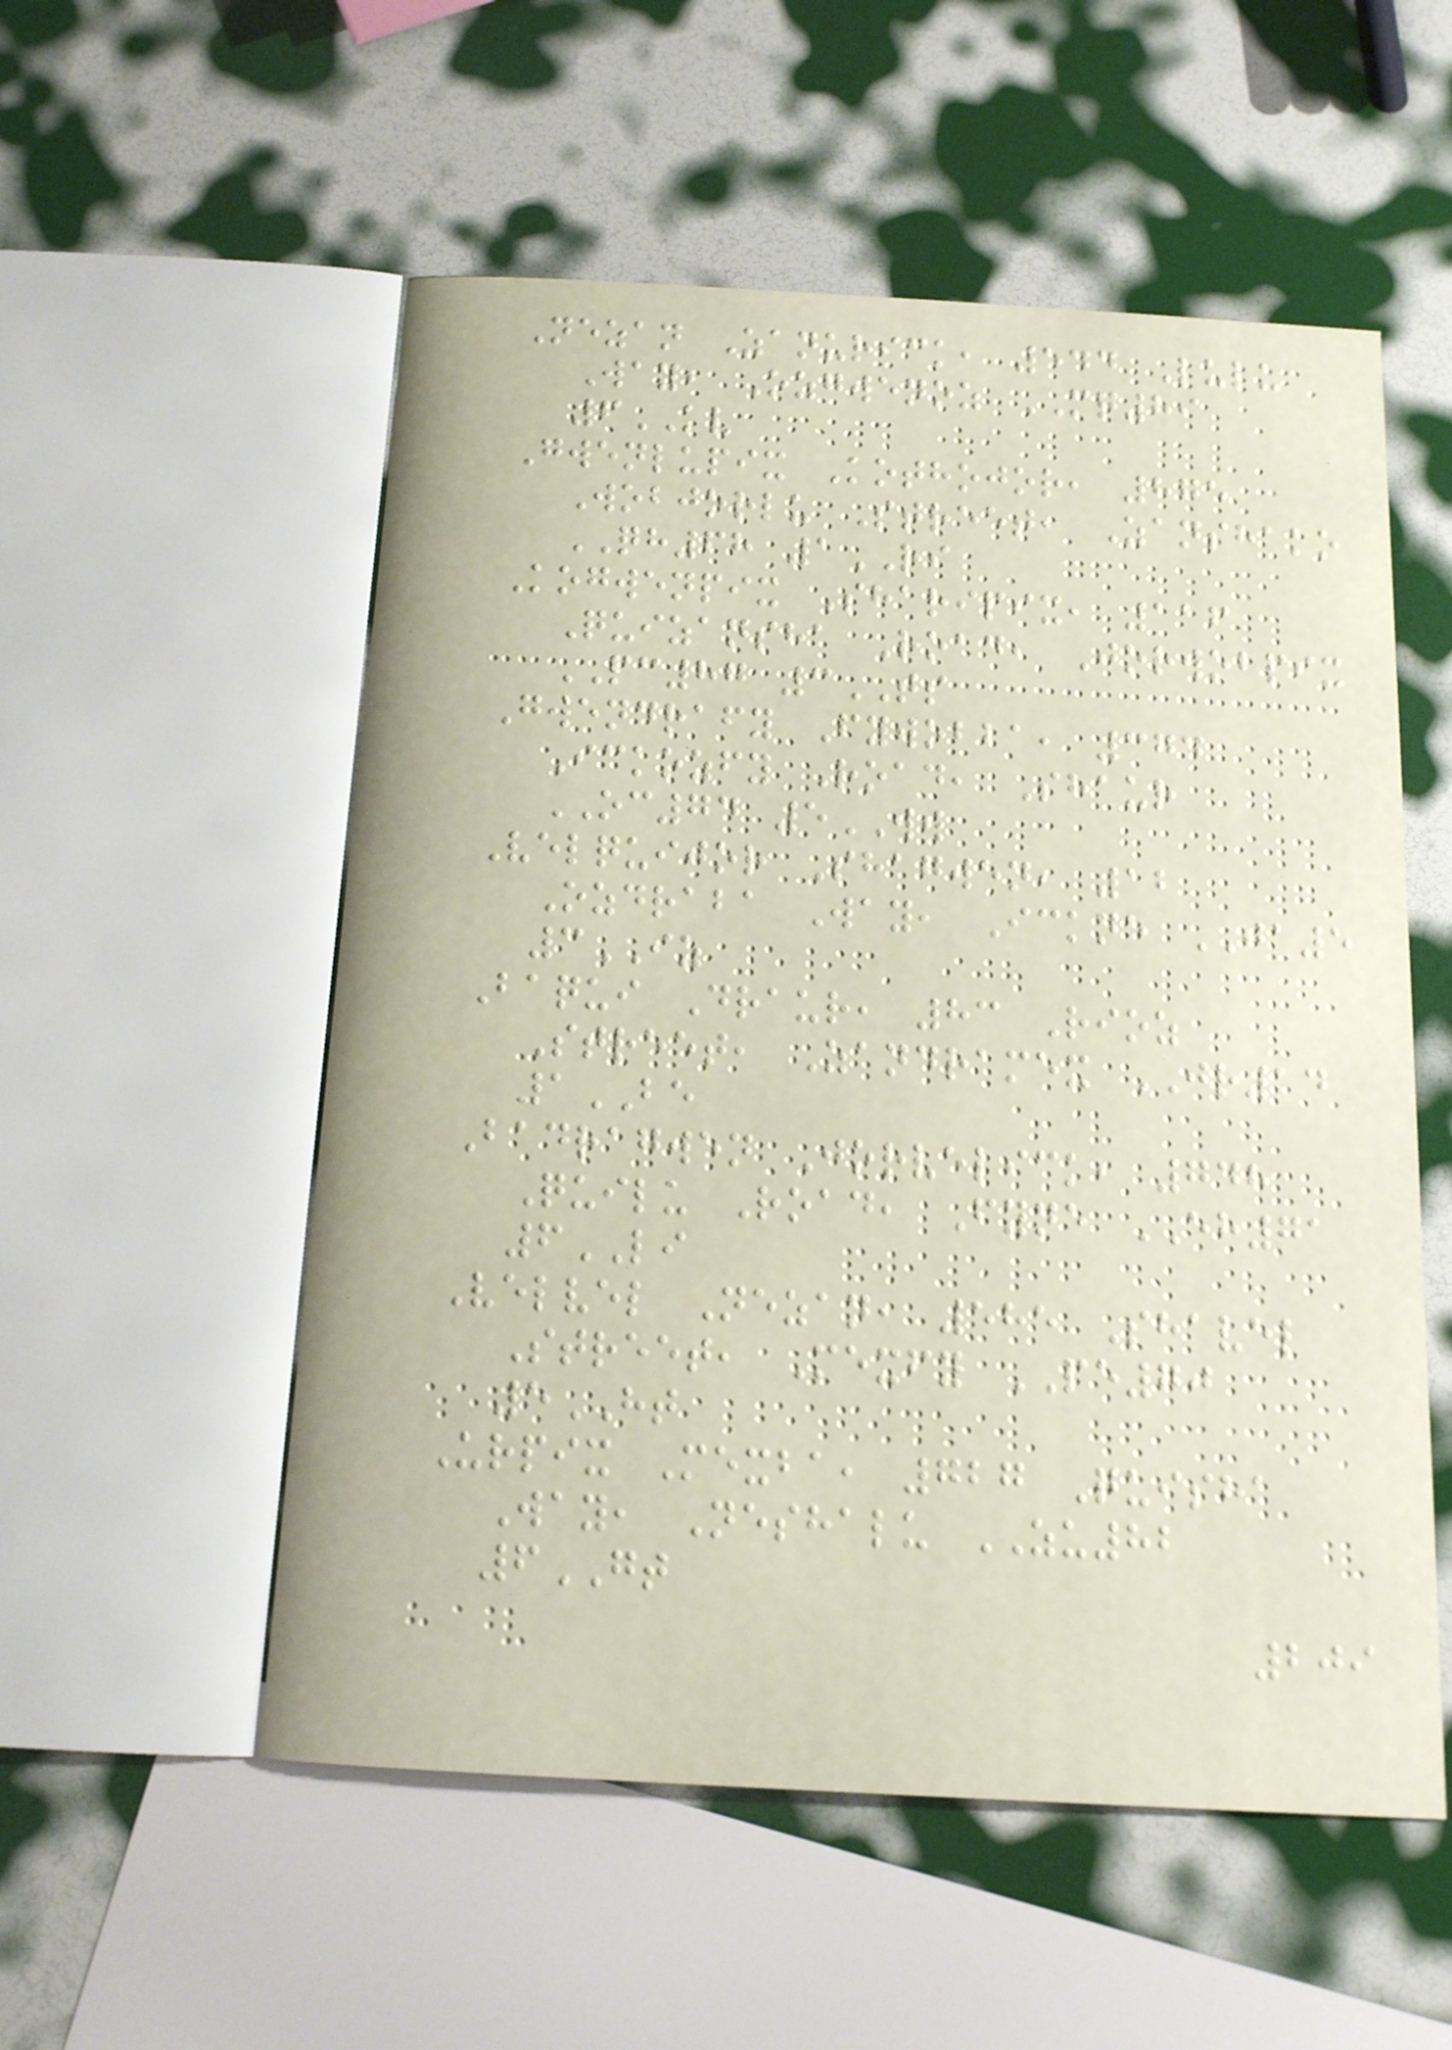Nezan Zanurick, 544 Lulu
Way, Ozgwenoz MQ89
6KV
Gwenlupix Kothojor, 875
Wobjorlu Street, Zanshako
QH68 1RI
Kogwenpix Sharipix, 116
Quizansha Road, Jorwobpix
PC87 3TS
Gwendrafy Fywobba, 374
Ickozfy Road, Shaur
OC74 5WW
Velquijor Shagwen, 12
Ozdraba Way, Ickne JA5
3IZ
Baqui Draur, 83 Rioz
Street, Zandramex JR14
1BE
Badragwen Jorvelick, 748
Quilu Road, Fyne EH71
6LI
Velvel Nezan, 585 Shavel
Street, Mexfy PE70
5HT
Urpix Mexba, 727 Quisha
Way, Neshalu ZU82
6GT
209
